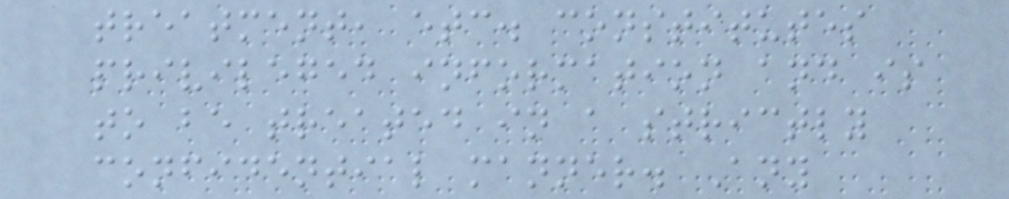treatment, etc. constitutes
privileged information and is
to be treated in a strictly
confidential manner. Any
